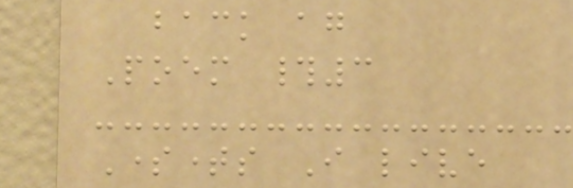back again
Poem #3
Sometimes I live
